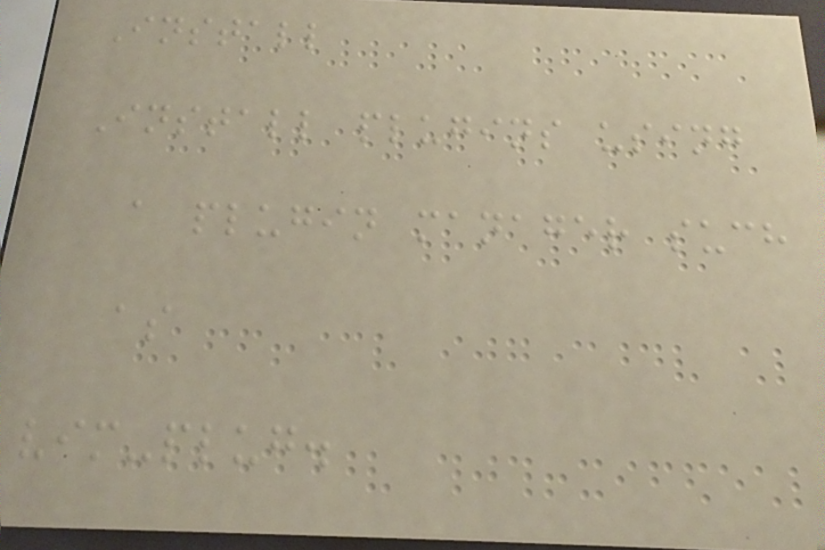Install
Install plugins using
a plugin manager such
as
vim-plug.
